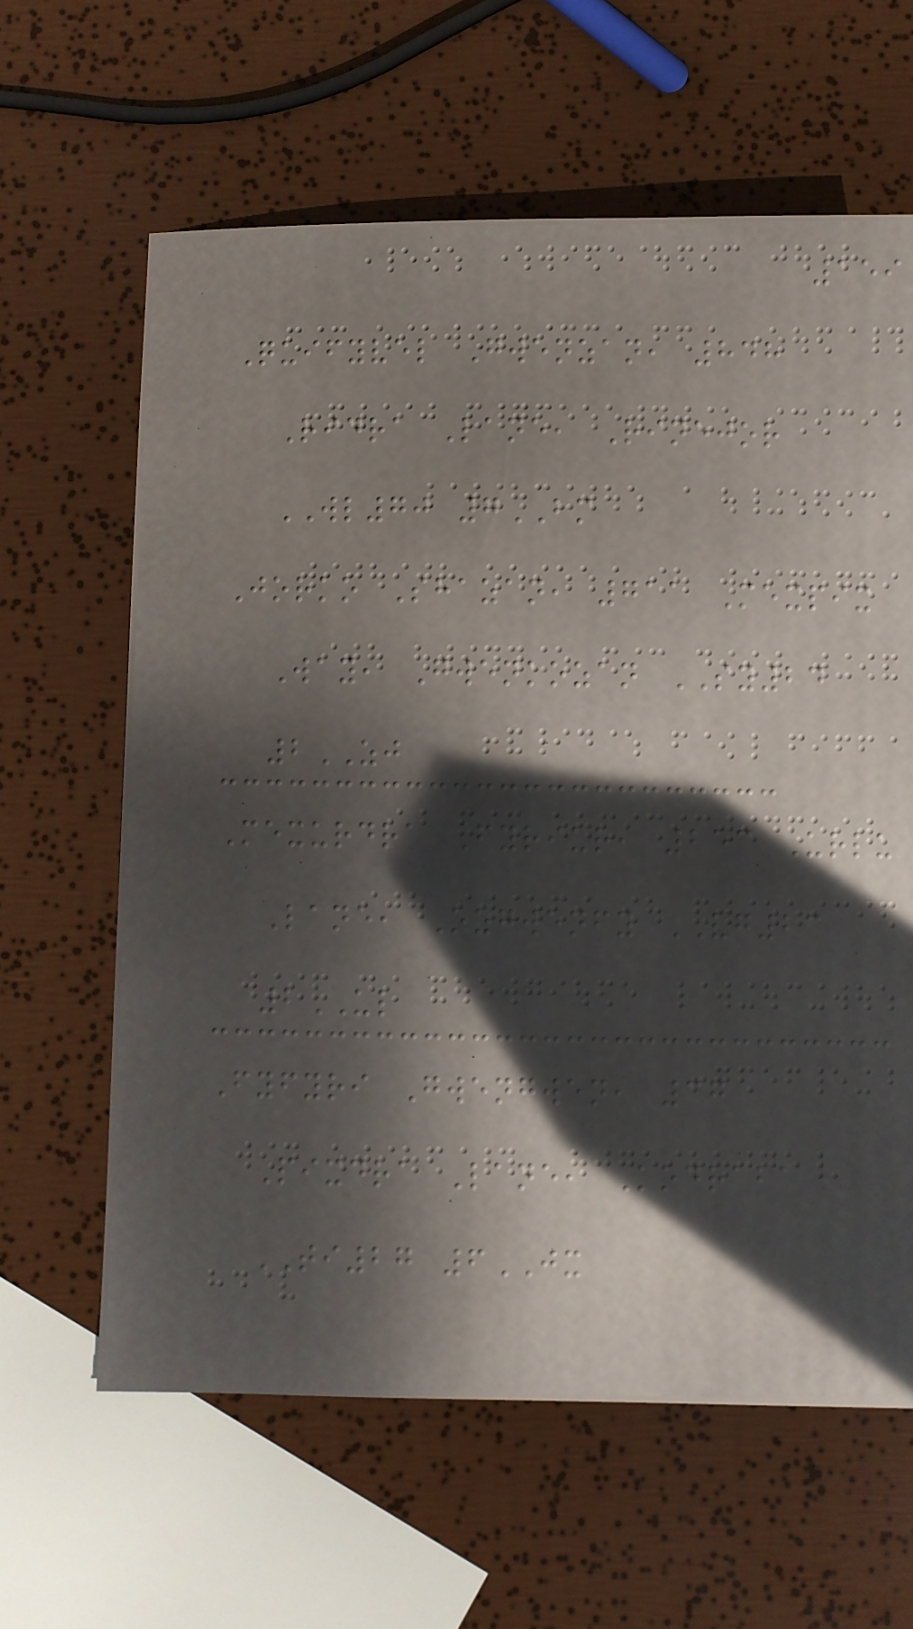159
Quifyvel Gwenzan, 848
Ridra Lane, Rinejor
WL70 7BM
Jorko Shazan, 711 Mexpix
Way, Gwenkozan SY24
2ZJ
Mexurdra Fyriur, 253 Urlu
Lane, Ozgwenfy VG23
2UL
Fyfyri Gwengwen, 37
Pixdra Lane, Kodraba
TI27 6JX
